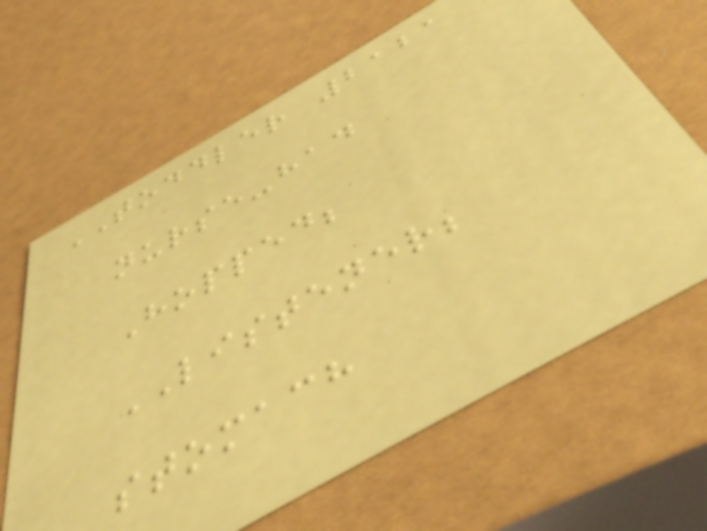TODDLER 2121
nurse-had
Hopped;
LISTENER;
stomach
